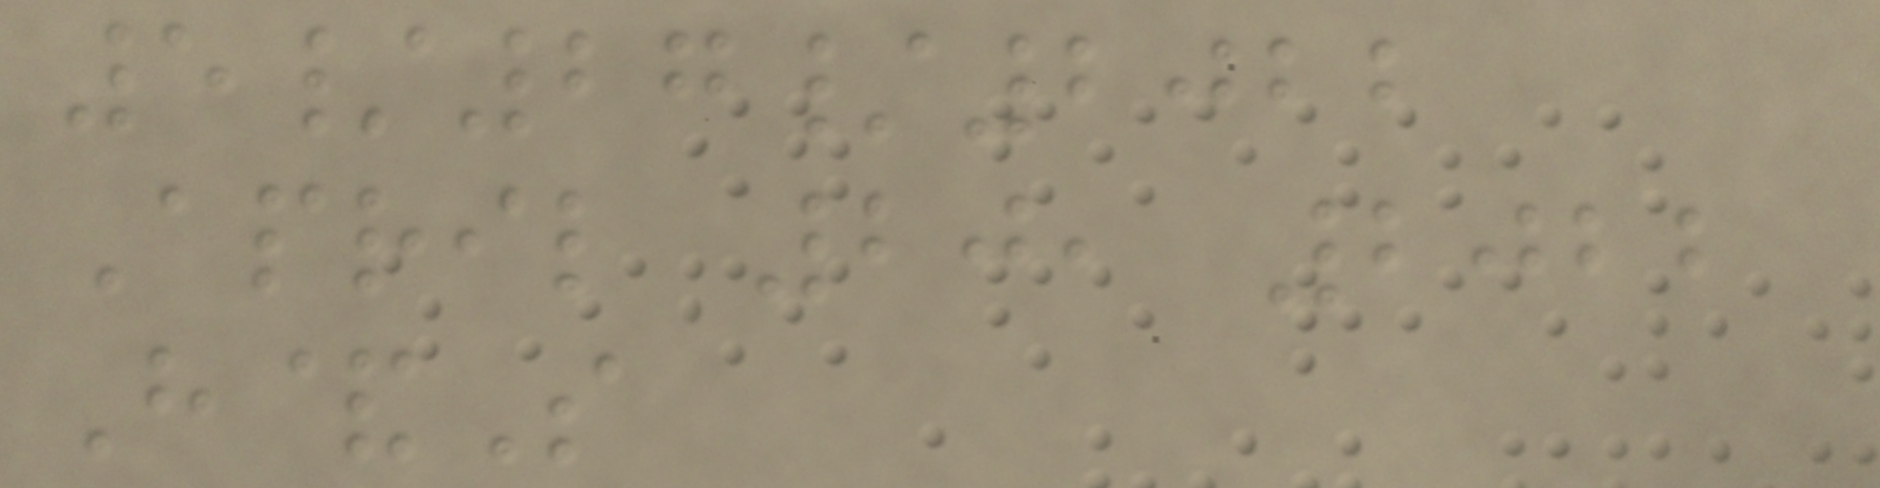5/27/2022
April 20, 2022
H&S
